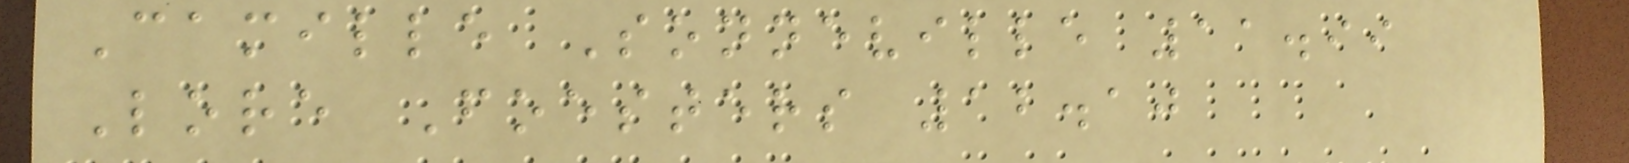Camille Sonneville 11.99
Lore Foesters 12.10
